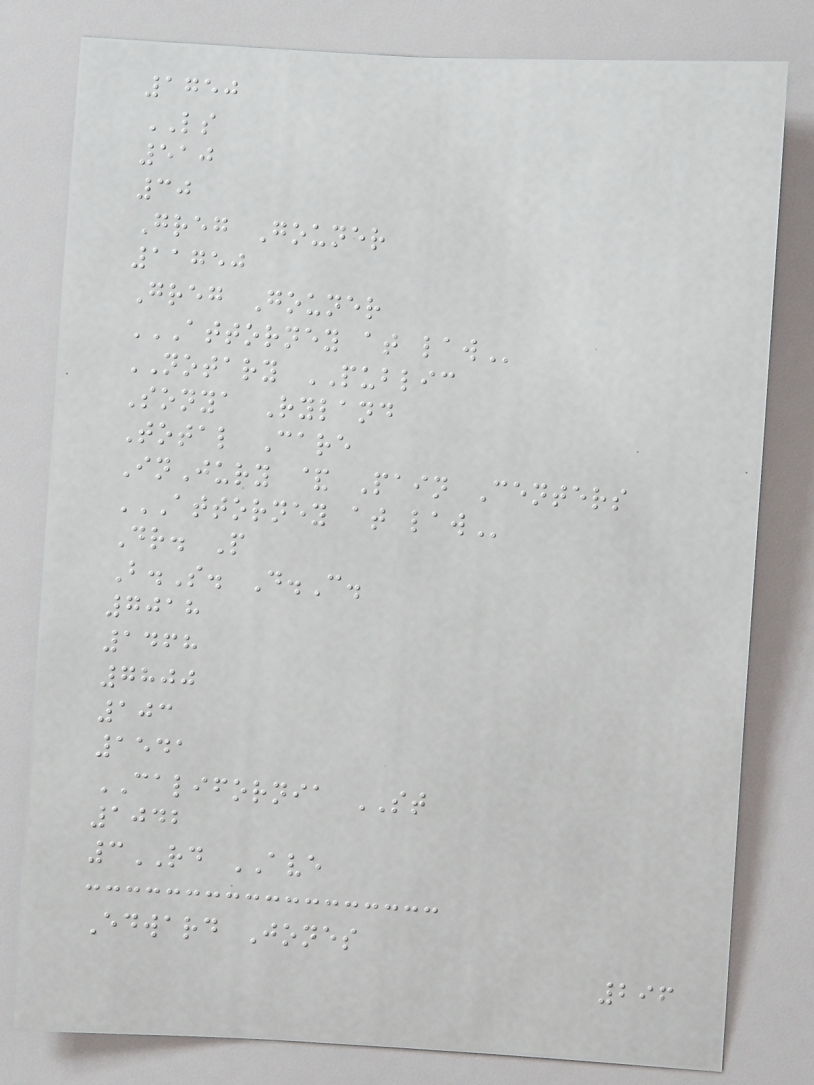1750
LS
510
30
Greg Gouner
11750
Greg Gouner
ATTORNEY AT LAW
NOTARY PUBLIC
Sonya Ryland
Total Care
InJury & Pain Centers
ATTORNEY AT LAW
Dr. P
B.S. D.C.
7018
1468
7800
103
1541
CALIFORNIA ST
1042
3RD AVE
Edward Jones
296
